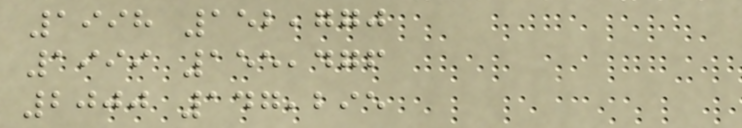1998 152,770
1999 155,476
2000 147,295
